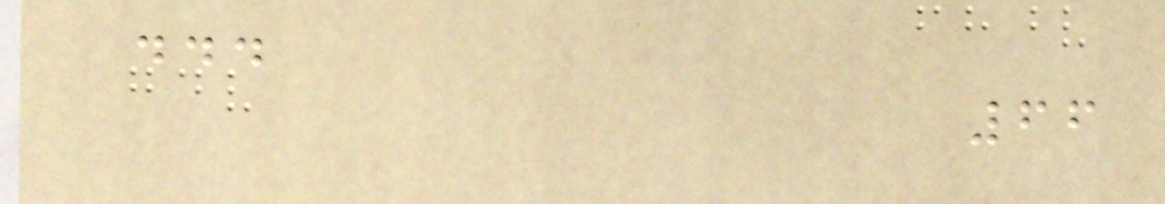...
66
